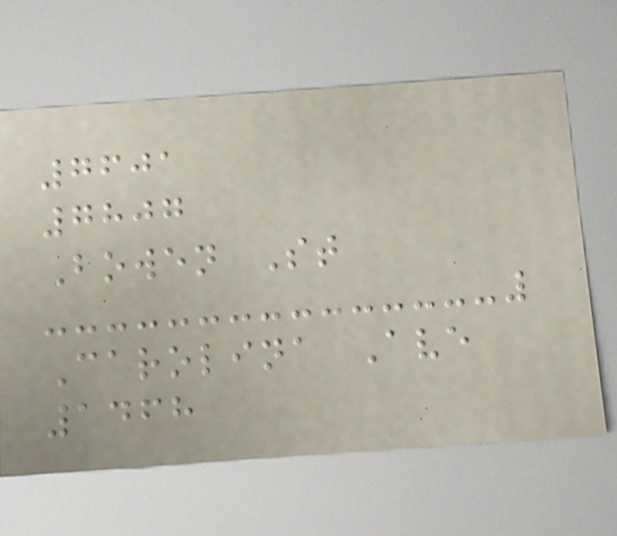7601
7807
Bowen St
Carolina Ave
1468
